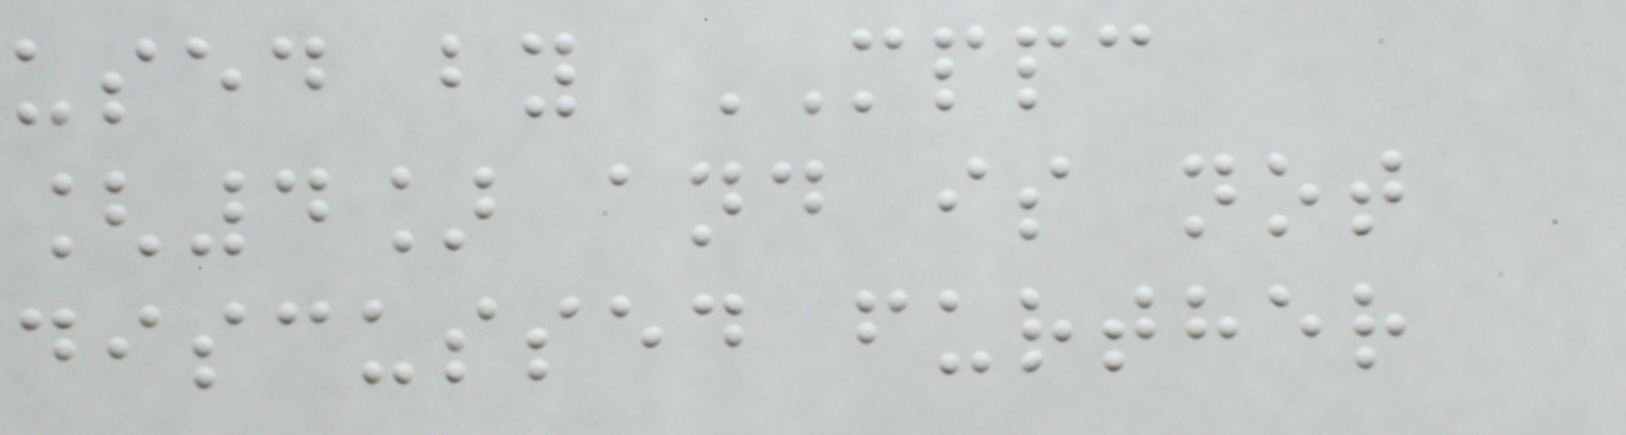used by MPPC
[4] and is not
discussed further
